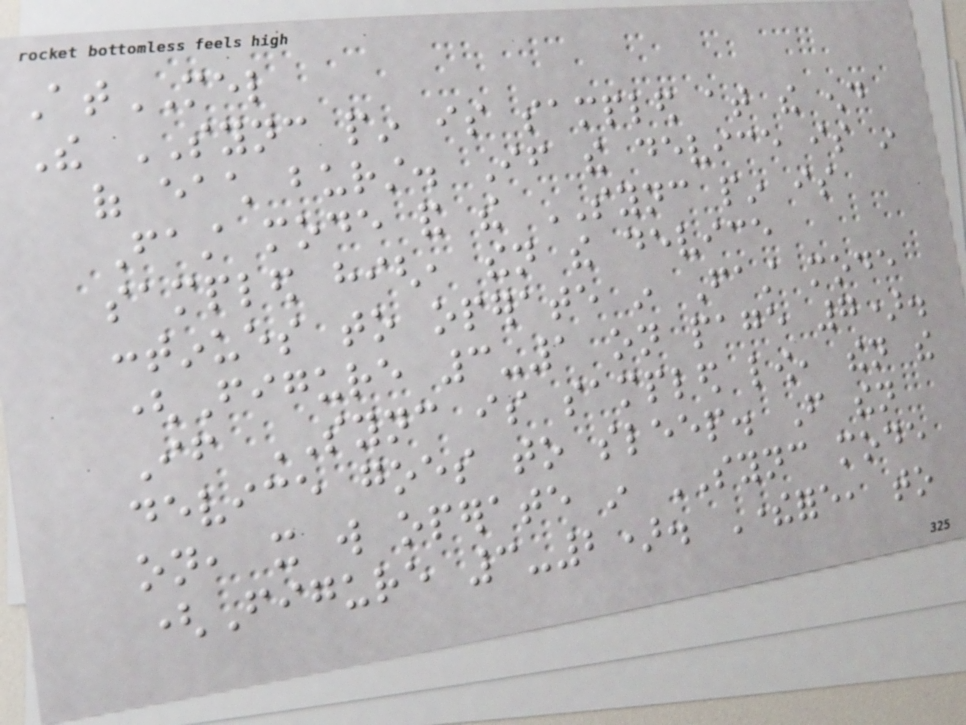AtMEL
The SYNC pin is sampled at the end
of each burst. If the device is in
Fast mode and the SYNC pin is
sampled high, then the device
continues to operate in Fast mode
(Figure 3-1 on page 7).
If SYNC is sampled low, then the
device goes to sleep. From then
on, it will operate in SYNC mode
(Figure 3-2). Therefore, to
